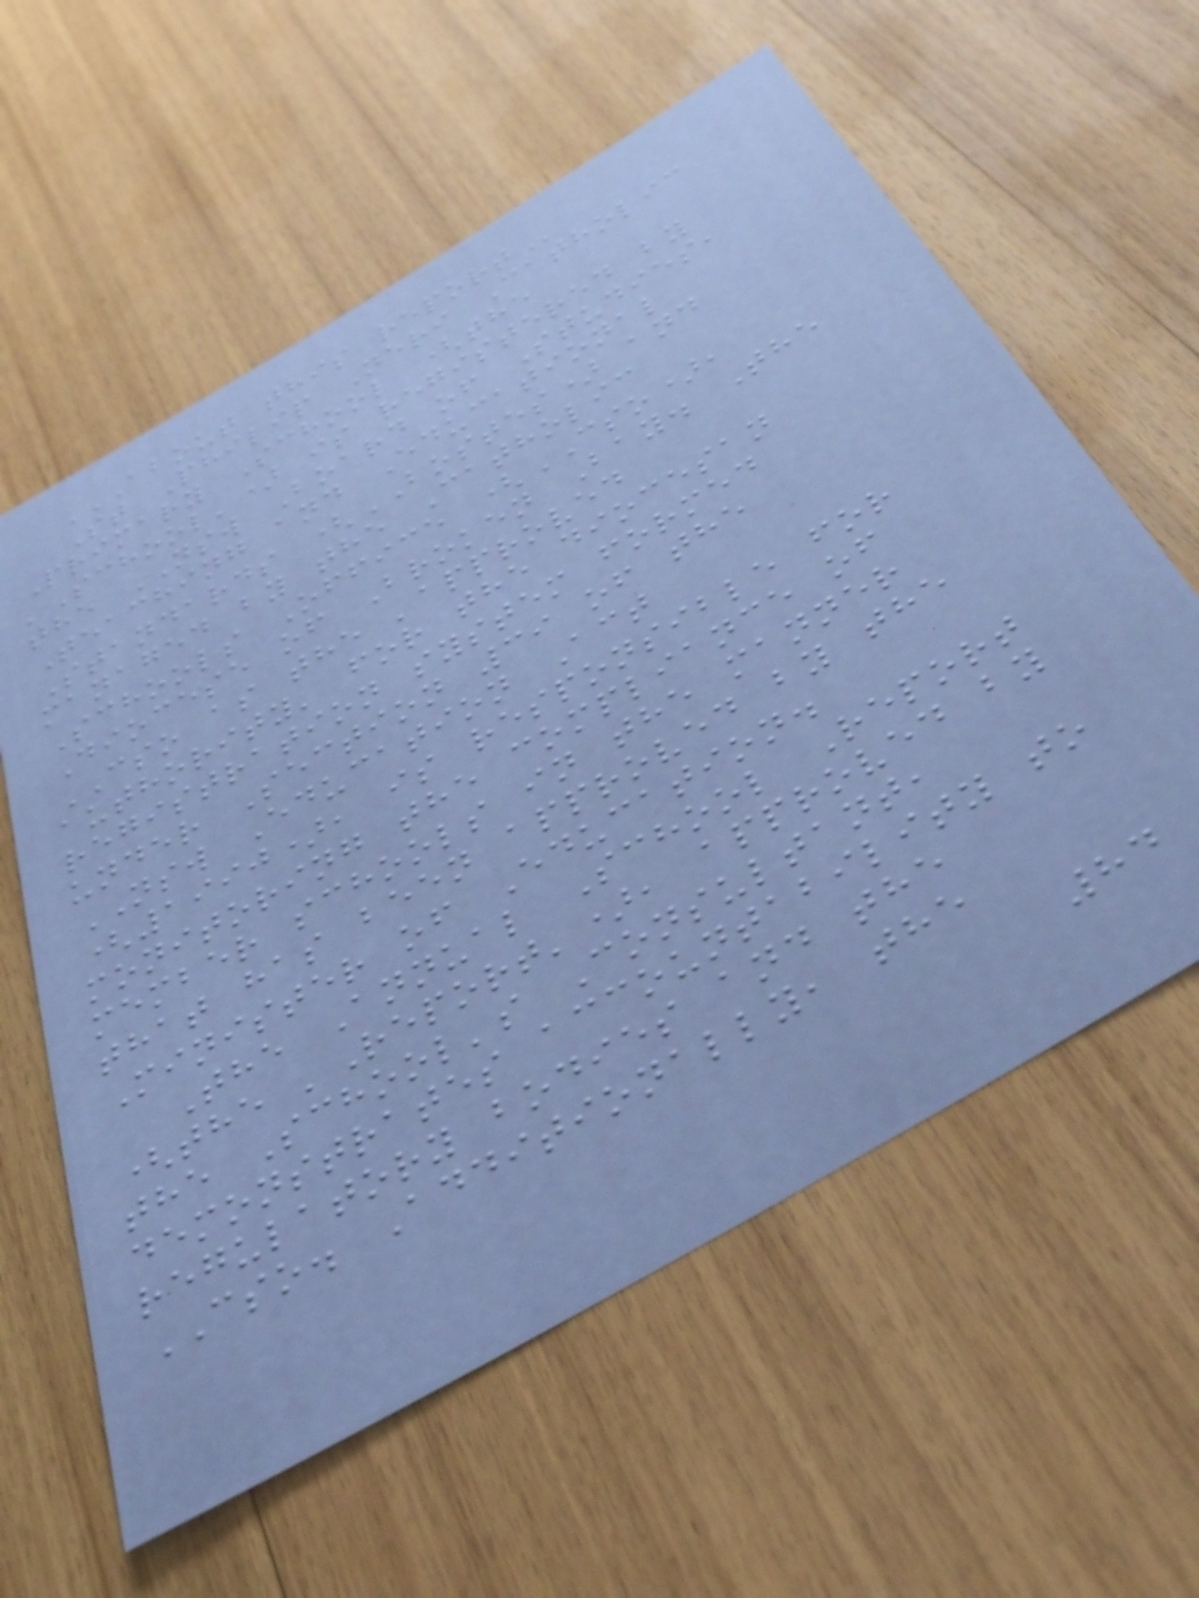ABOUT THIS REPORT
St Philip Neri Catholic
Primary School (the
'School') is registered by
the NSW Board of Studies,
Teaching and Educational
Standards (BOSTES) and
managed by the Catholic
Schools Office (CSO),
Diocese of Broken Bay. The
CSO as the 'approved
authority' for the diocesan
registration system formed
under Section 39 of the
NSW Education Act
(1990), is responsible for
monitoring the compliance of
member schools in the manner
that has been approved by the
Minister of Education.
The Annual School Report
(the 'Report'), approved by
the School's Consultant,
demonstrates accountability to
regulatory bodies and the
CSO. Additionally, the
84
